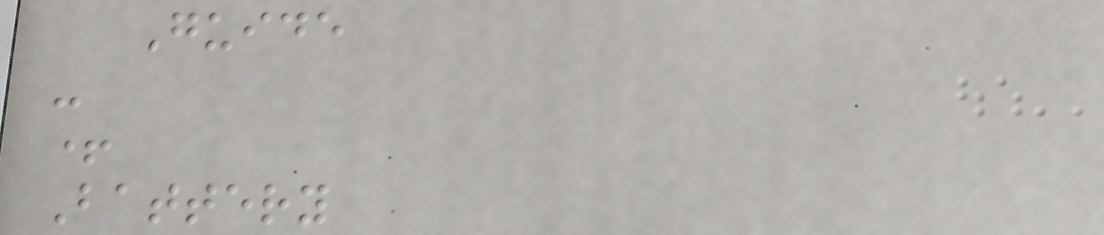Guide
-
+
Battery
